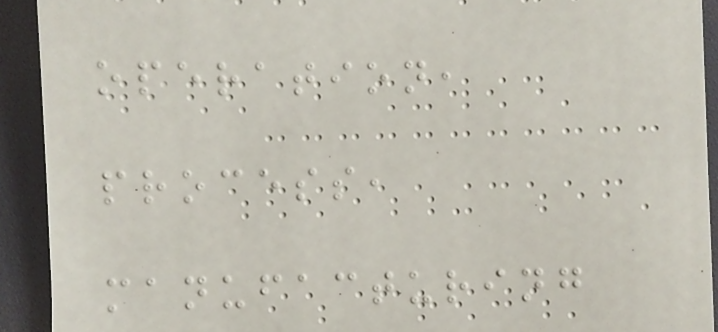operation,
process,
manufacturing
